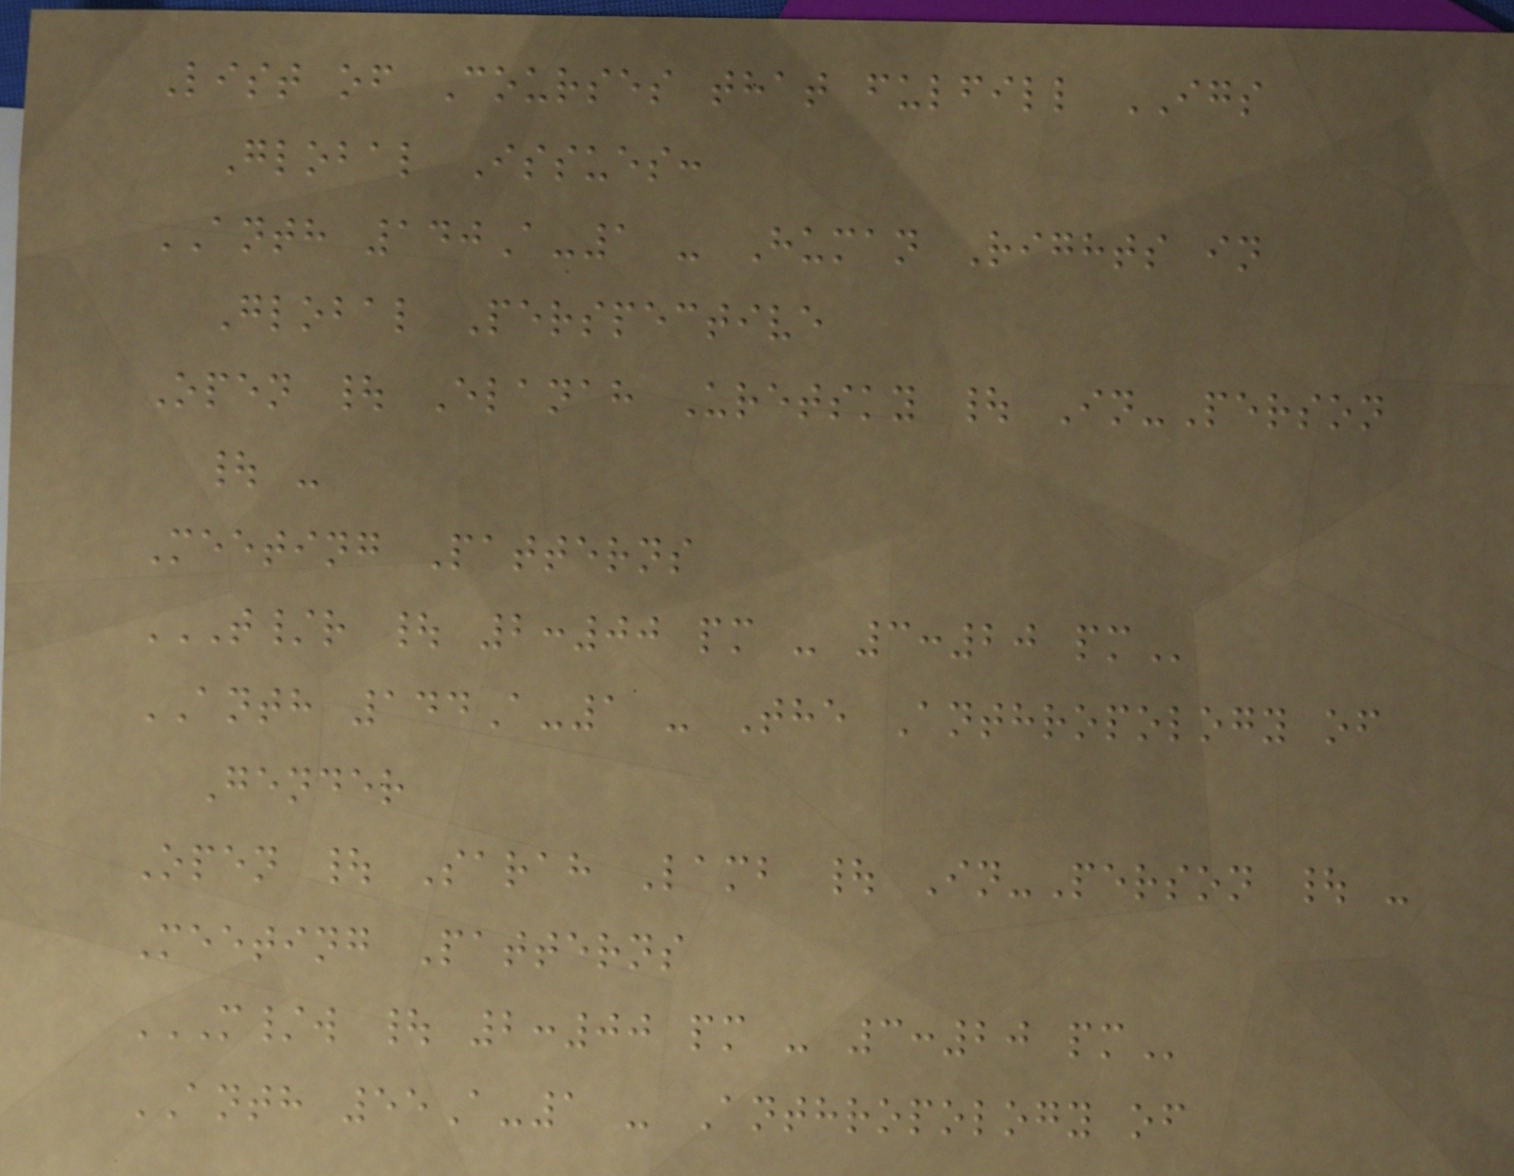List of Courses that fulfill IGS
Global Issues:
ANTH 140A-1 - Human Rights in
Global Perspective
Open | Elanah Uretsky | In-Person
| -
Meeting Patterns
T/R | 2:00 PM - 3:20 PM
ANTH 144A-1 - The Anthropology of
Gender
Open | Sarah Lamb | In-Person | -
Meeting Patterns
M/W | 2:00 PM - 3:20 PM
ANTH 55A-1 - Anthropology of
